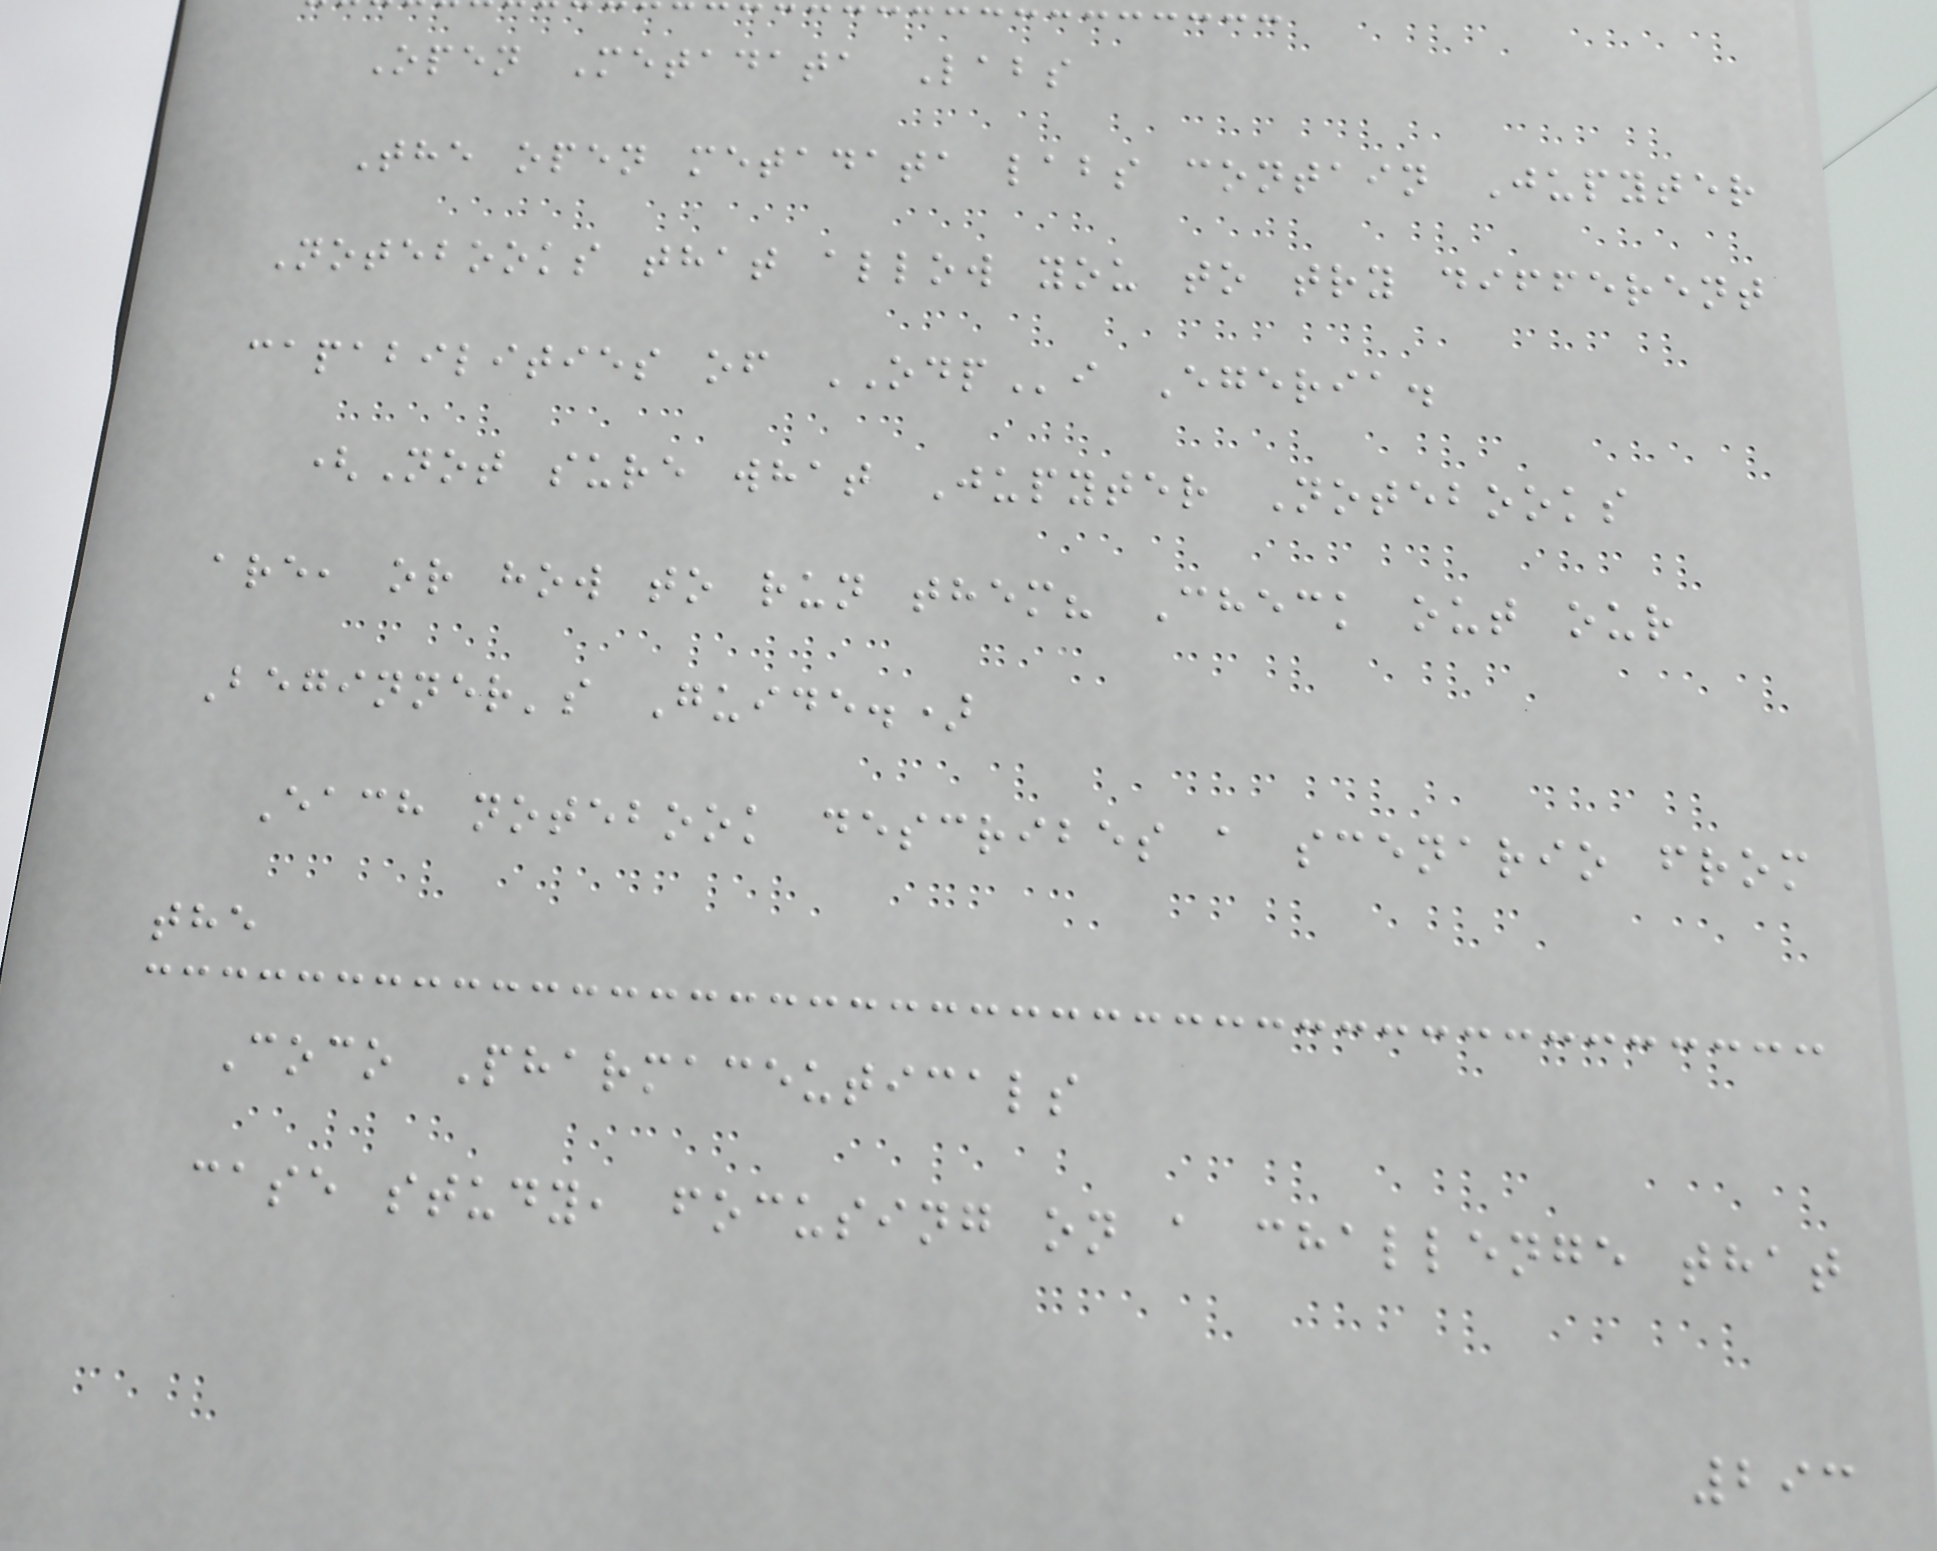Open Metadata Labs
The open metadata labs contain Jupyter
Notebooks that allow you to try different
capabilities of ODPi Egeria.
(Not sure what Jupyter Notebooks
are, or how to run them? Check out our
Beginner's Guide.)
Each notebook describes a scenario from
the
Coco Pharmaceuticals
case study, focusing on a challenge that
293
